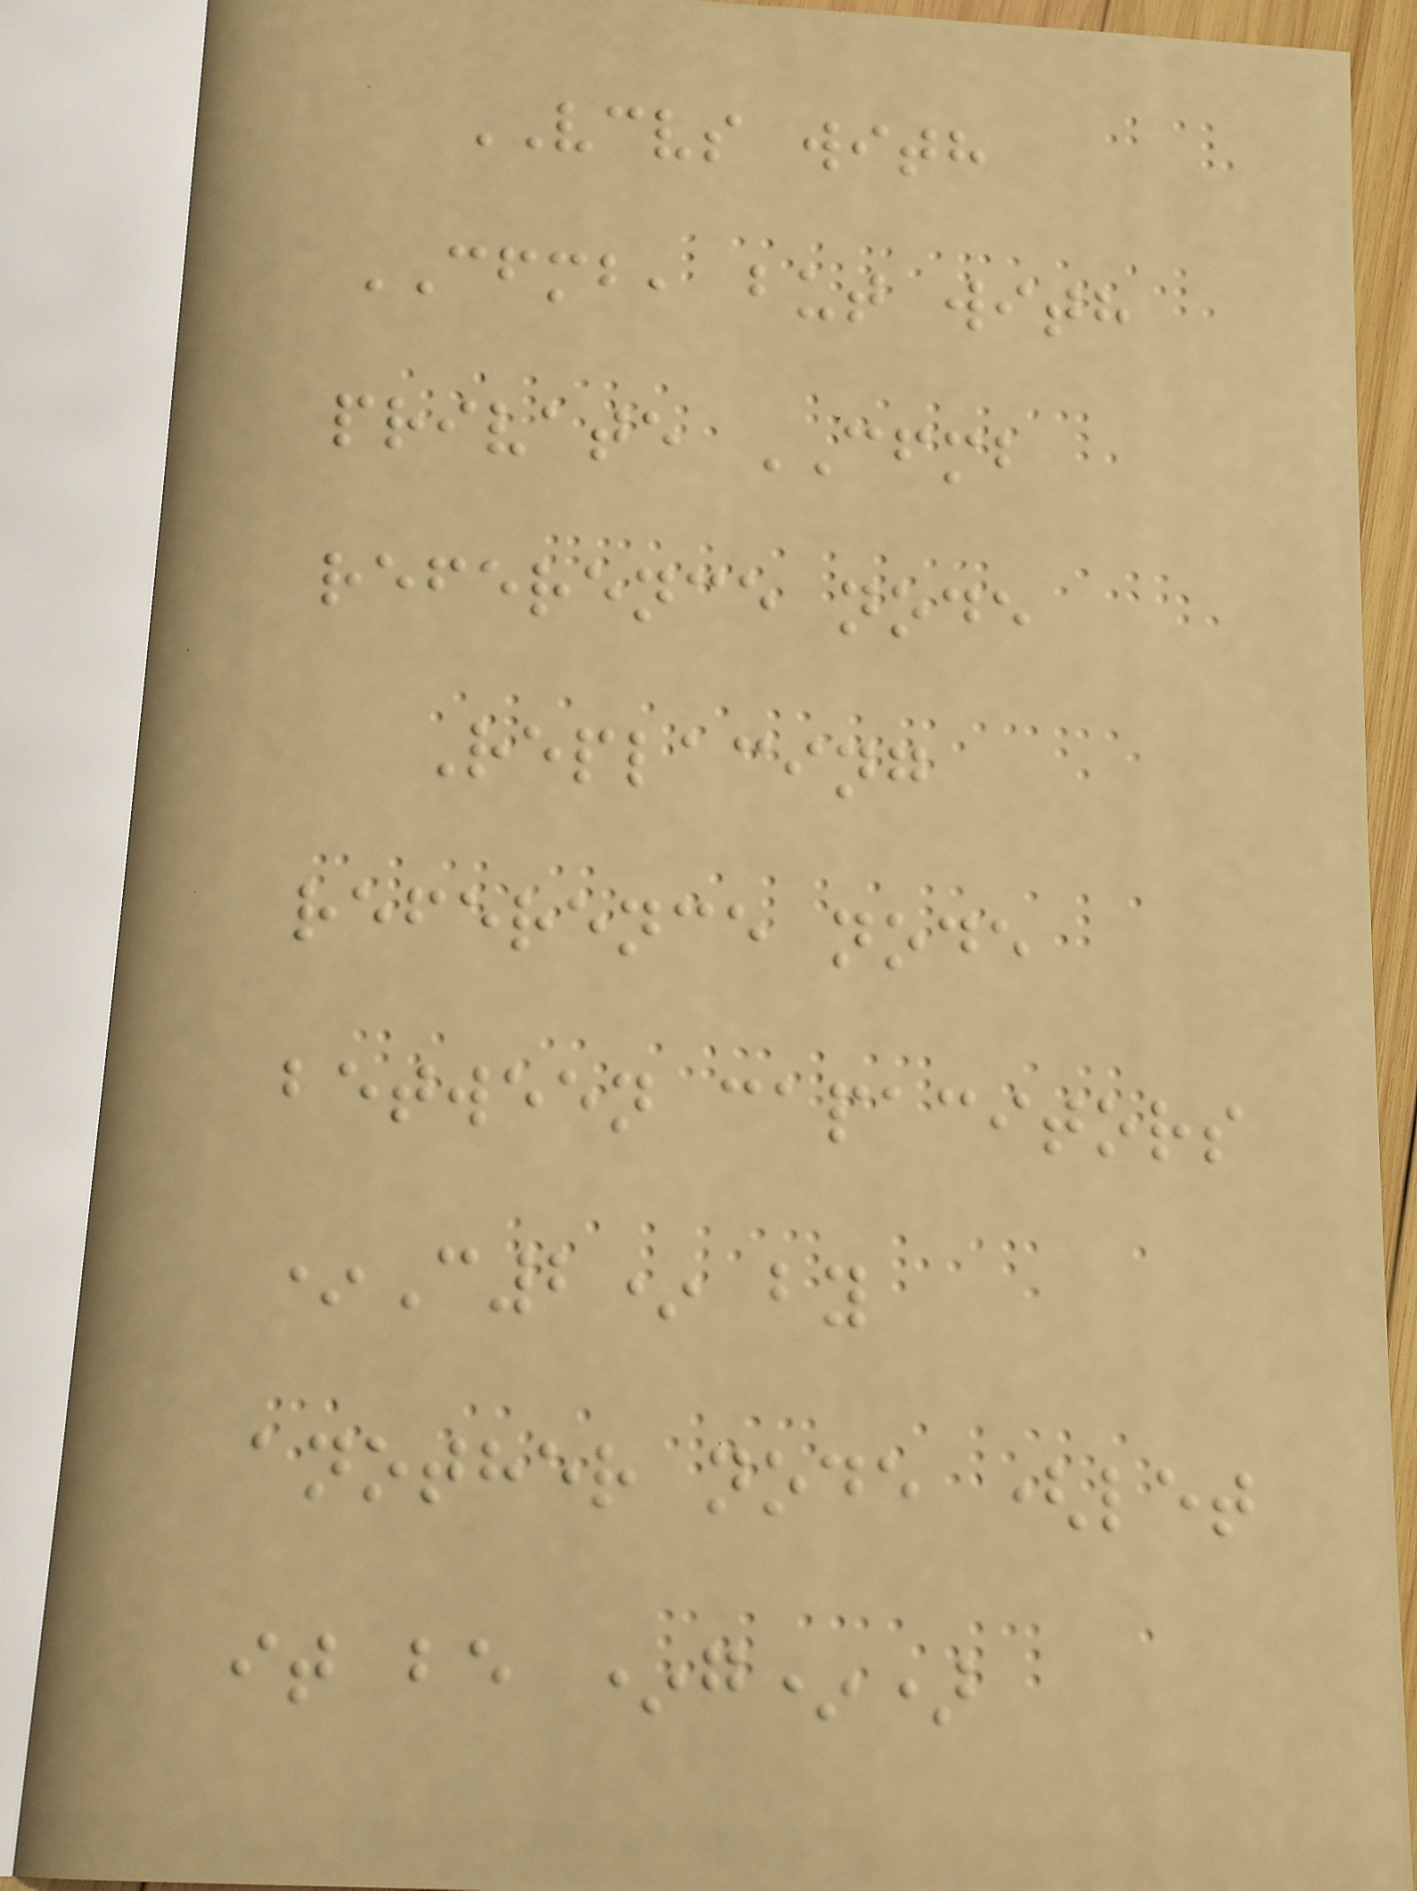VCVS with
CFMB, but with
private CFMB
reference node
Replacing
reference node
between capacitors
*C2* by
another node (let
it be *g*)
